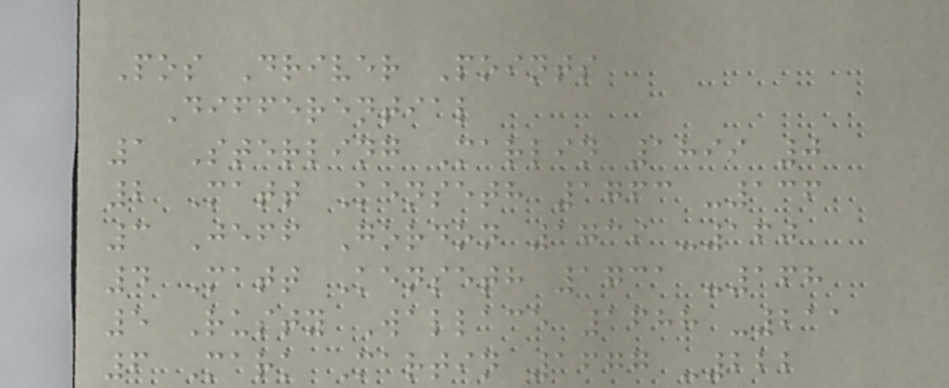Pos Driver Points
Differential
1 Sterling Marlin 1899 0
2 Matt Kenseth 1763 -136
3 Jeff Gordon 1739 -160
4 Matt Kenseth 1731 -168
5 Rusty Wallace 1688 -211
6 Mark Martin 1677 -222
